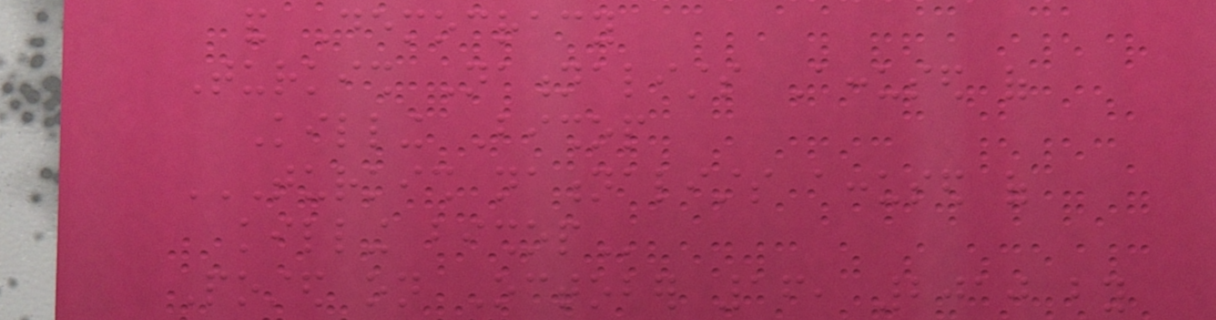and Democracy
Turkish Nationalists Accused of
Killing Bishop
TURKISH NATIONALISTS ACCUSED OF
KILLING BISHOP
Posted on October 16, 2010 by
